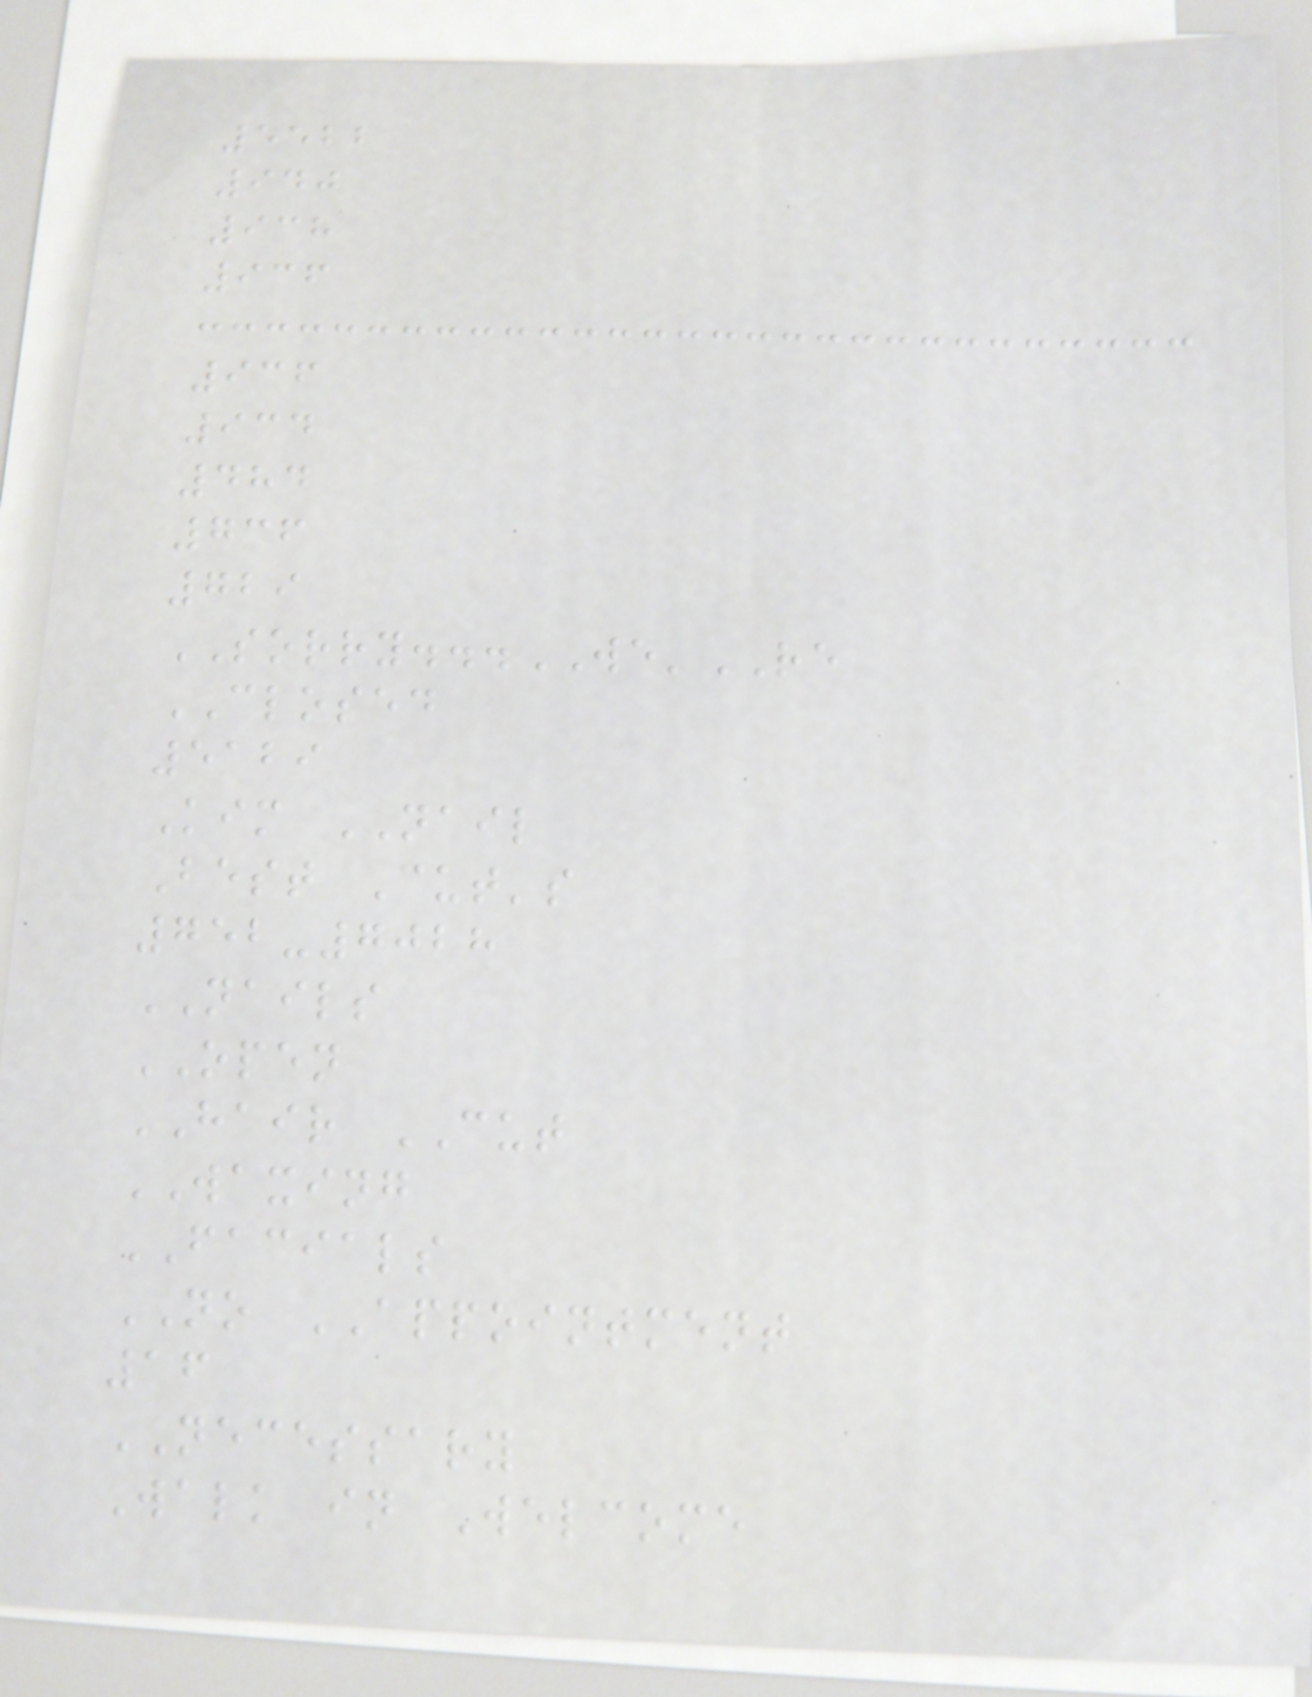5522
940
938
936
936
934
484
736
729
SORRY...WE'RE
CLOSED
5129
Kim NAIL
Best Cut's
752-7028
NAILS
OPEN
HAIR CUT
WAXING
FACIALS
NO APPOINTMENT
16
NECESSARY
Walk in Welcome
